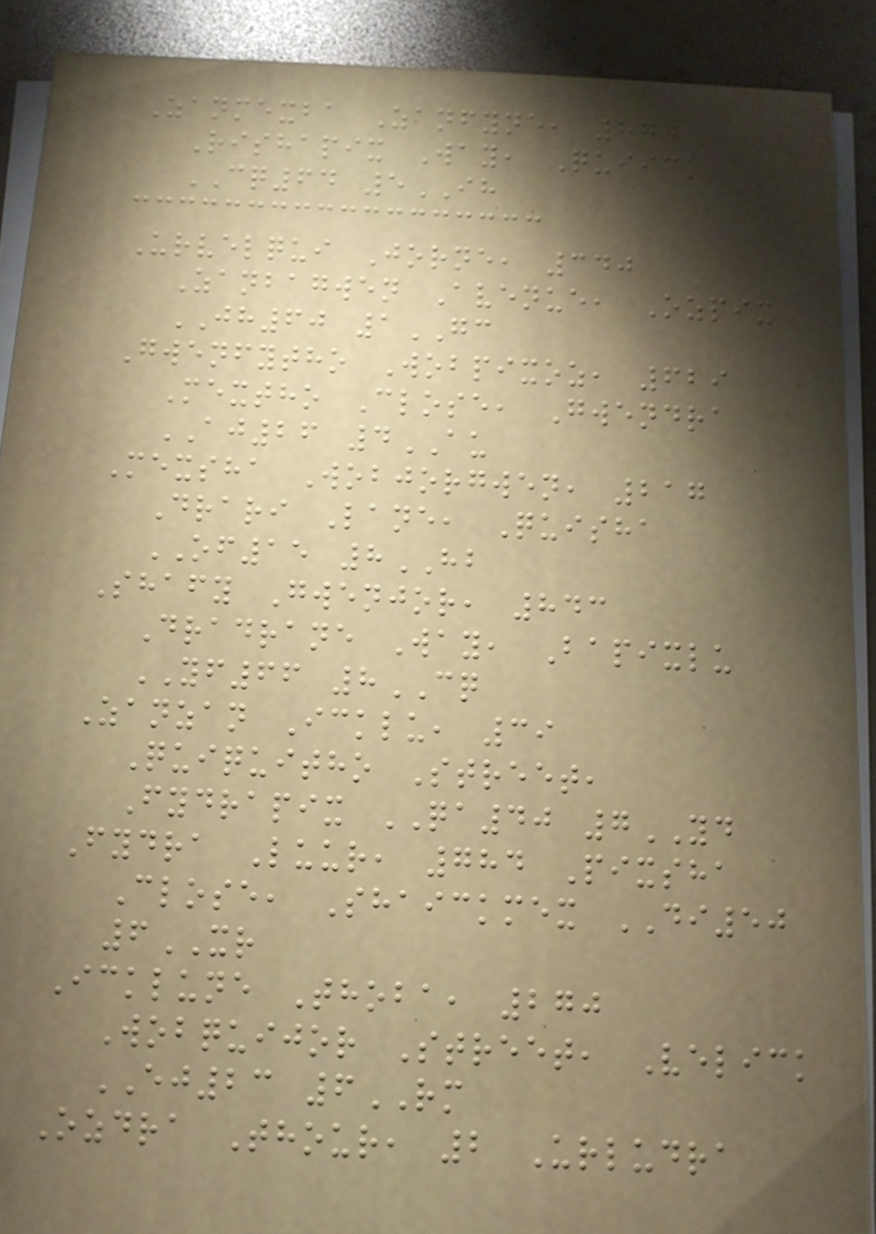Zanmexba Zanfyne, 870
Rishapix Way, Quiick
CQ64 5IH
Urvelqui Jorne, 340
Zanbagwen Avenue, Ozpix
JH60 1GC
Gwenfytho Wobpixoz, 629
Mextho Close, Gwendra
AJ26 4AU
Mexsha Wobjorgwen, 217
Drari Lane, Quisha
OF15 8HB
Shafy Gwenjor, 843
Dradrane Way, Bapixlu
YF66 8CQ
Zanzan Icklu, 39
Quiquitho Street,
Fydrapix QA40 7YD
Fydra Luur, 784 Pixsha
Close, Shaickmex DI50
6XR
Icklune Thoba, 270
Wobquijor Street, Velick
EJ23 6RM
Ozdra Thour, 2 Urludra
